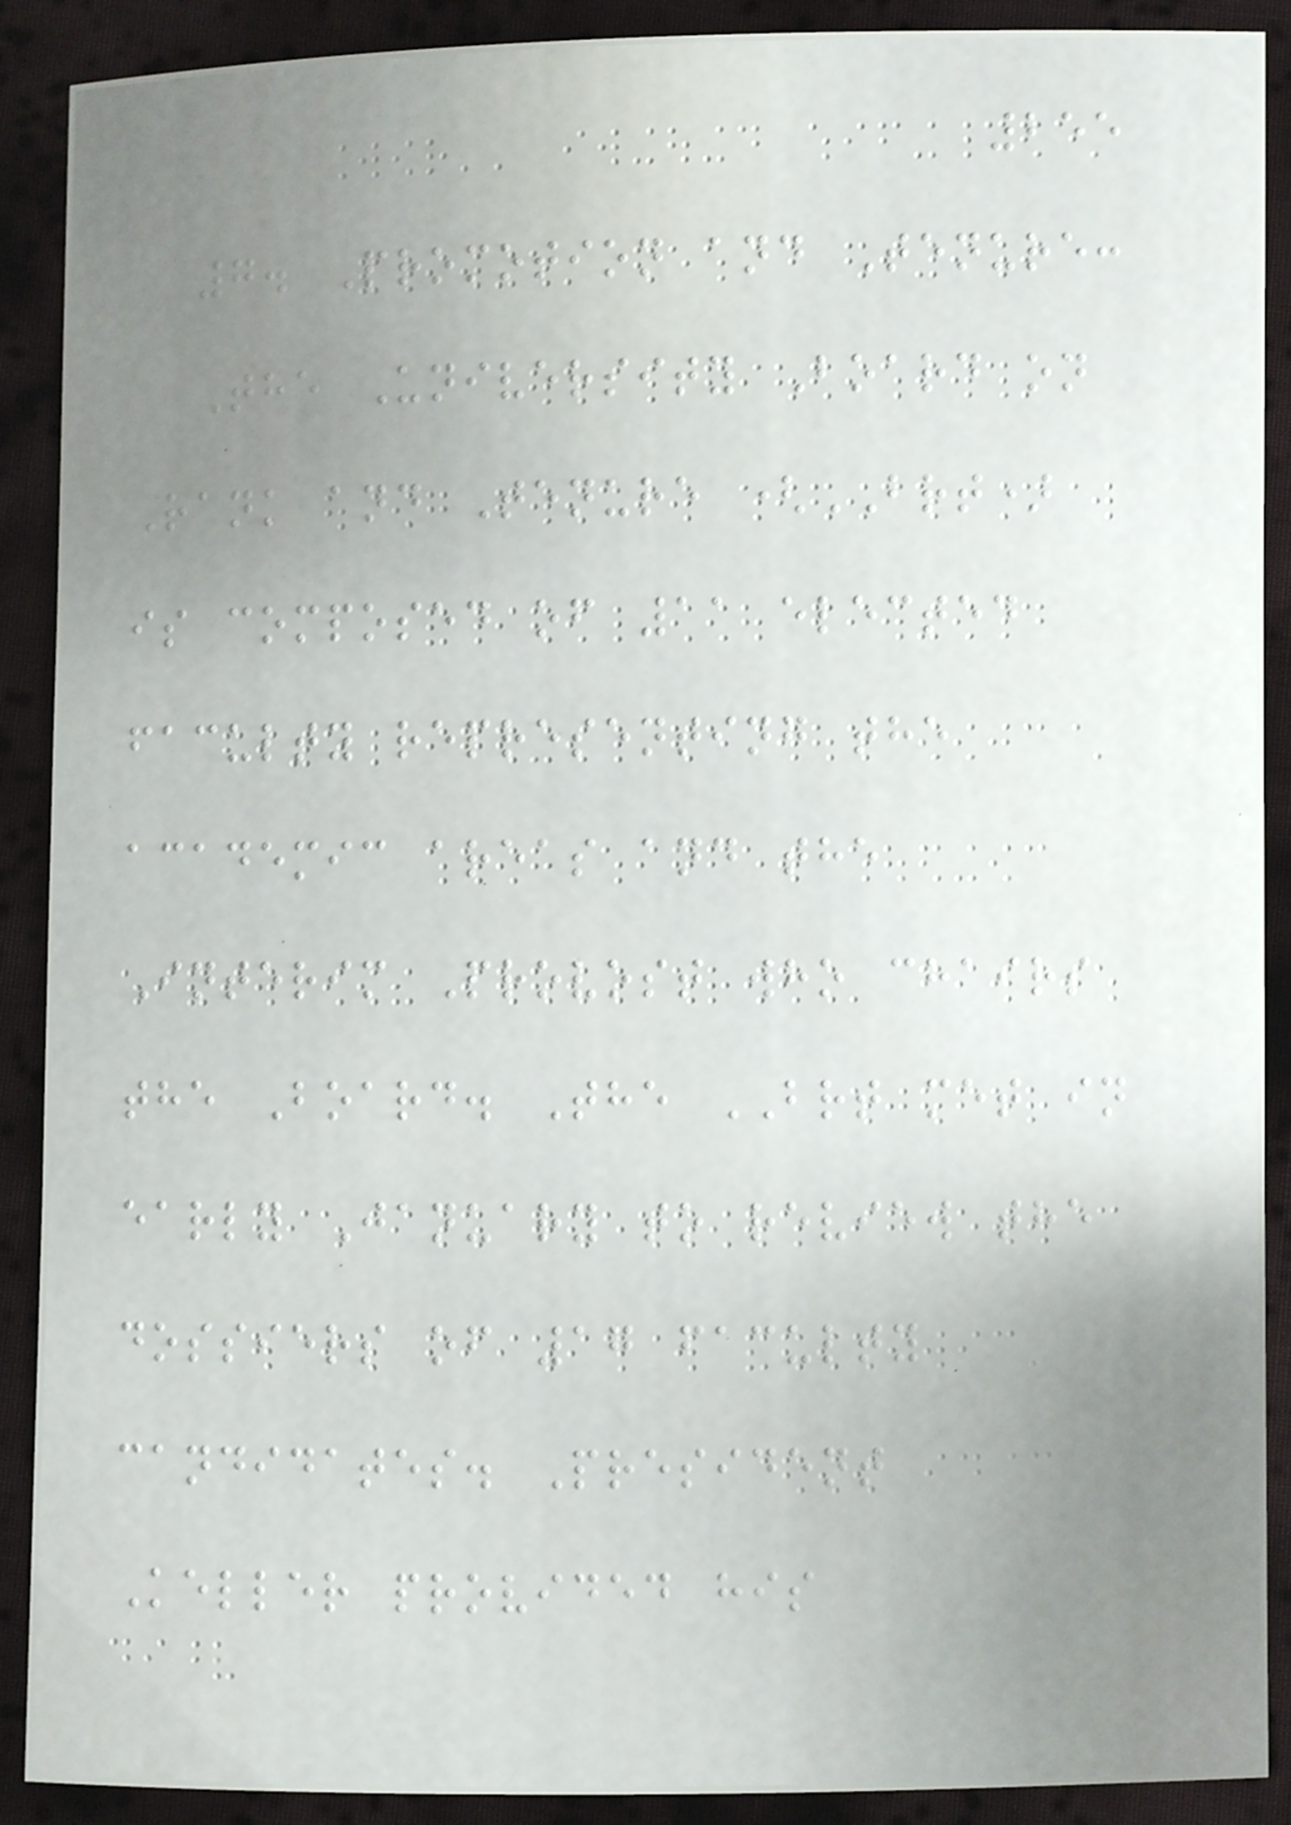255
7. Promotion and Tenure:
The University Board on
Rank and Tenure (BRT)
is composed of 11 elected
faculty representing the
academic areas and the
Interim Provost who chairs
the Board. The BRT met in
early January to review the
dossiers of 17 faculty
candidates. President
Keller provided his
